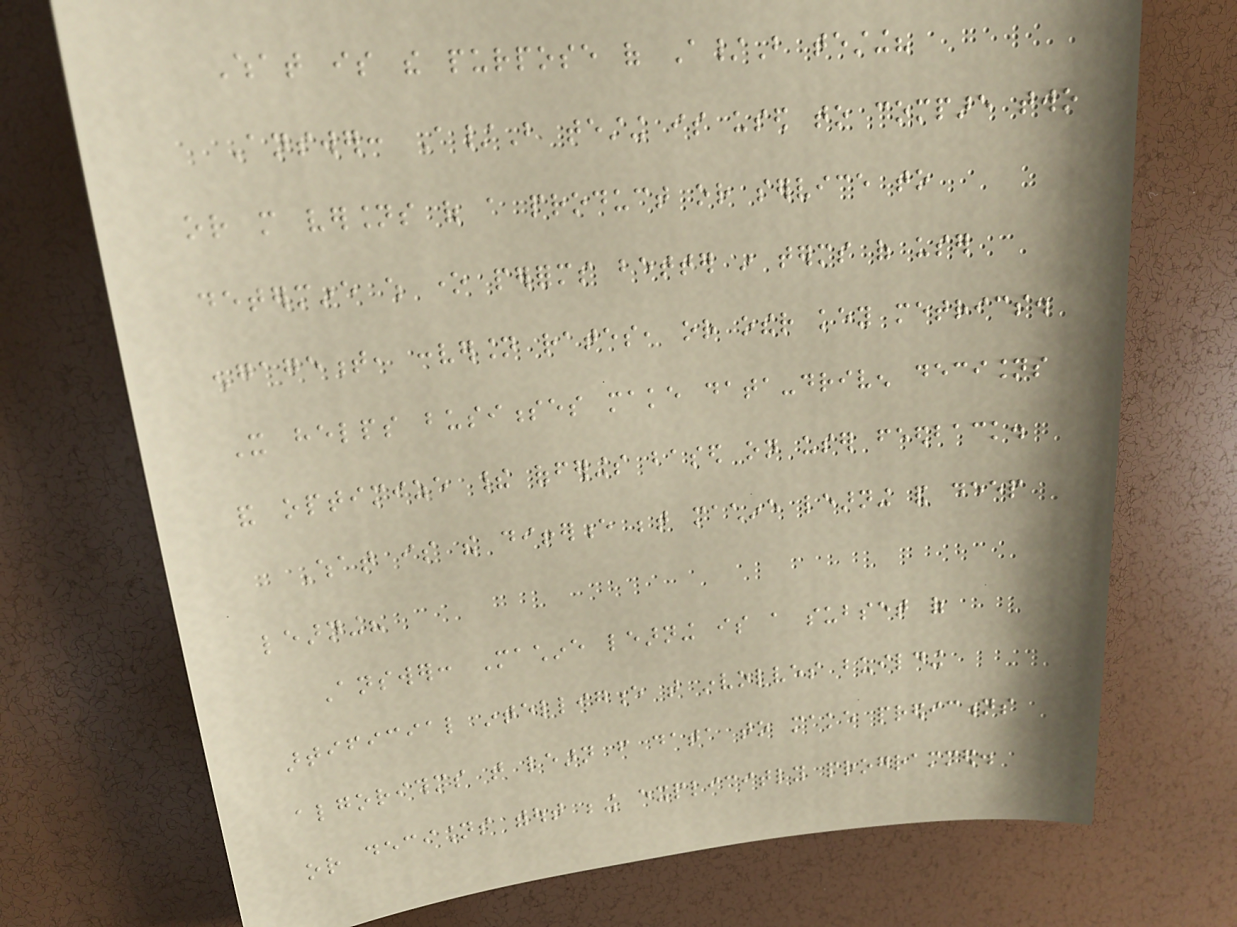What is the purpose of A/B testing?
Answer: A/B testing is used to compare two
or more versions of a product or service to
determine which one performs better in terms of user
engagement, conversion rates, or other key metrics.
It helps businesses make data-driven decisions
and optimize their offerings based on user feedback.
What is the difference between machine learning and deep
learning?
Answer: Machine learning is a subset of
artificial intelligence that involves building
algorithms that learn from data to make predictions
or decisions without being explicitly programmed.
